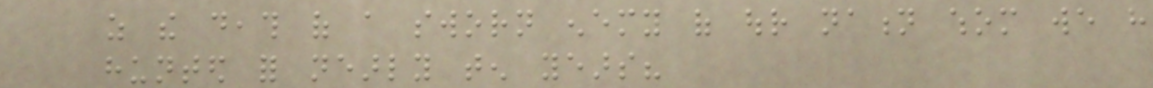as the death of a sworn enemy of our nation whom we have
hunted for nearly ten years?
